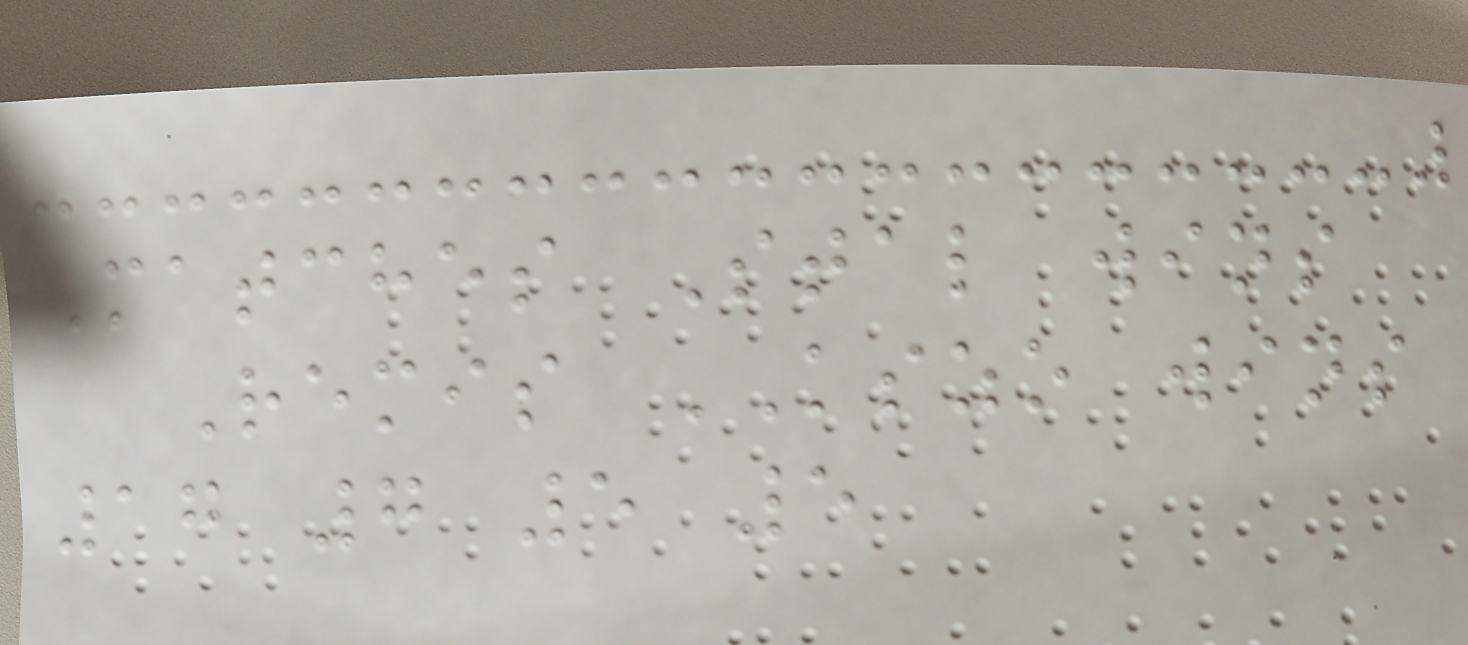Matches Stal wins
Remis KSZO wins
17 7 5 5
